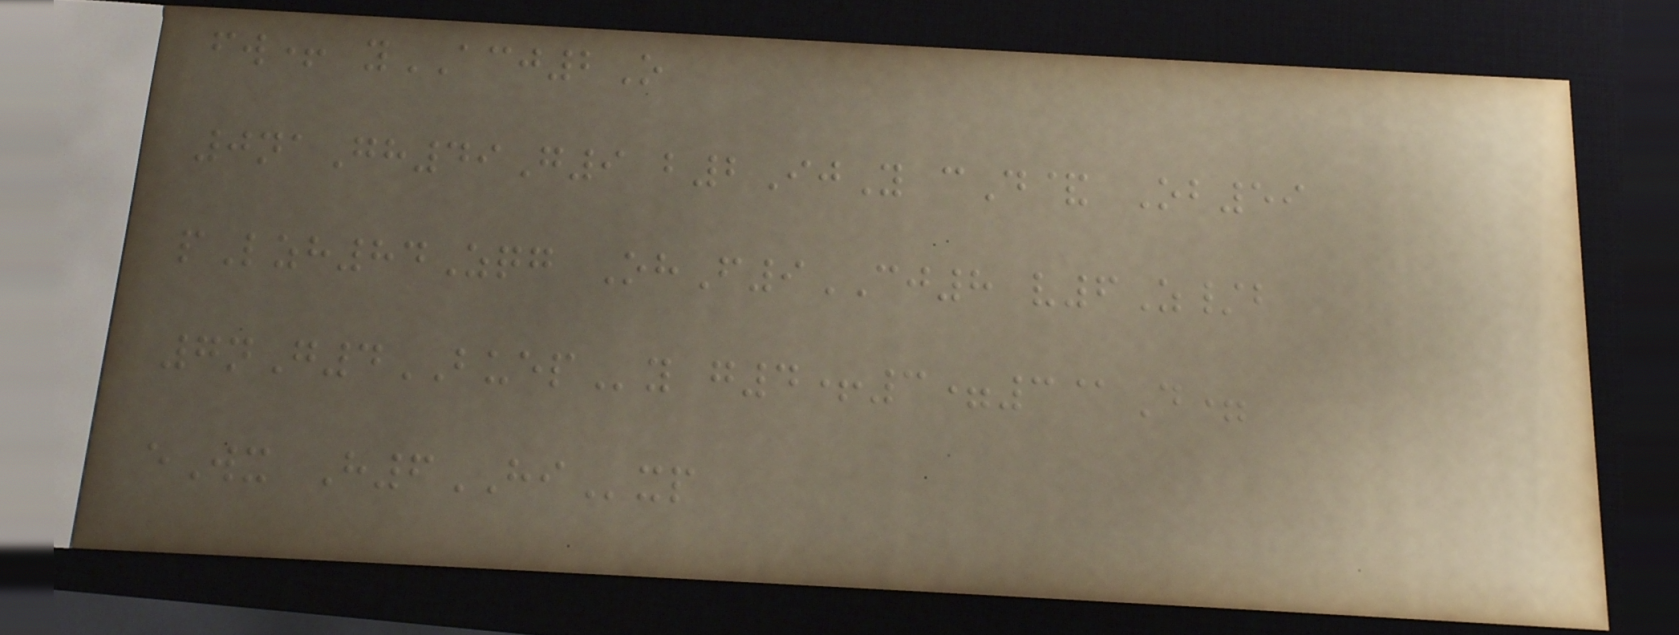fw+ yACJ2O
0naGh49G9 b2IjY cD& Ob59
pLzh84Zqg OhF9CJ8 v6Z/b
7nG4BUEPy g4+3=3@D=
eWx H6HIxp
